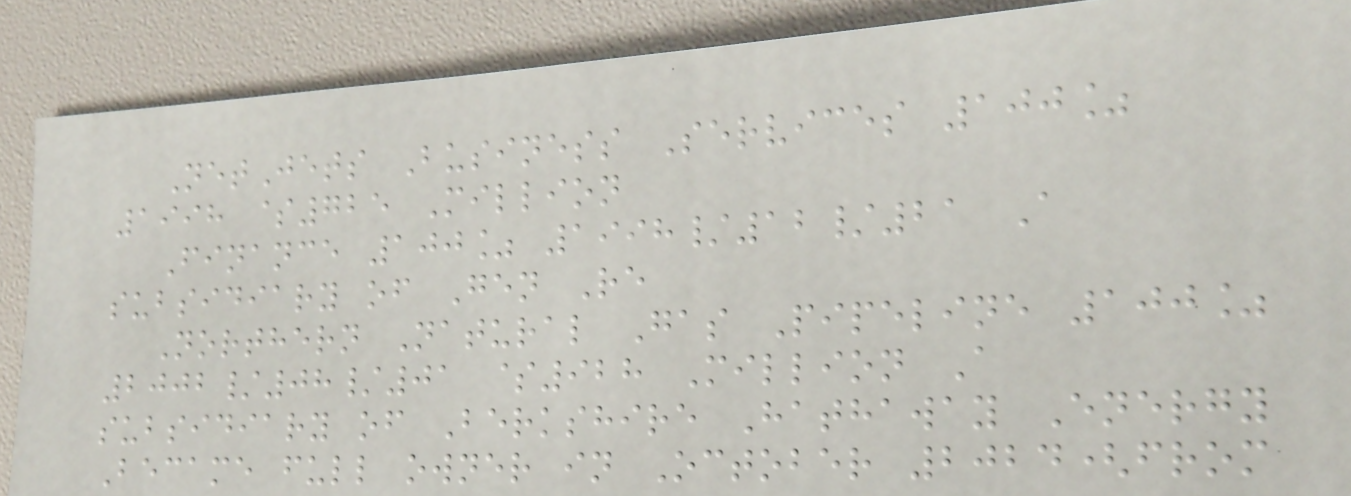NetJets Business Services 100%
1998 $725 Million
Finance 100% 1998/12/21 A
subsidiary of Gen Re
Northern Natural Gas Pipeline 100%
2002/08/01 $928 Million A
subsidiary of Berkshire Hathaway Energy
Became full owner in October 2024(from
